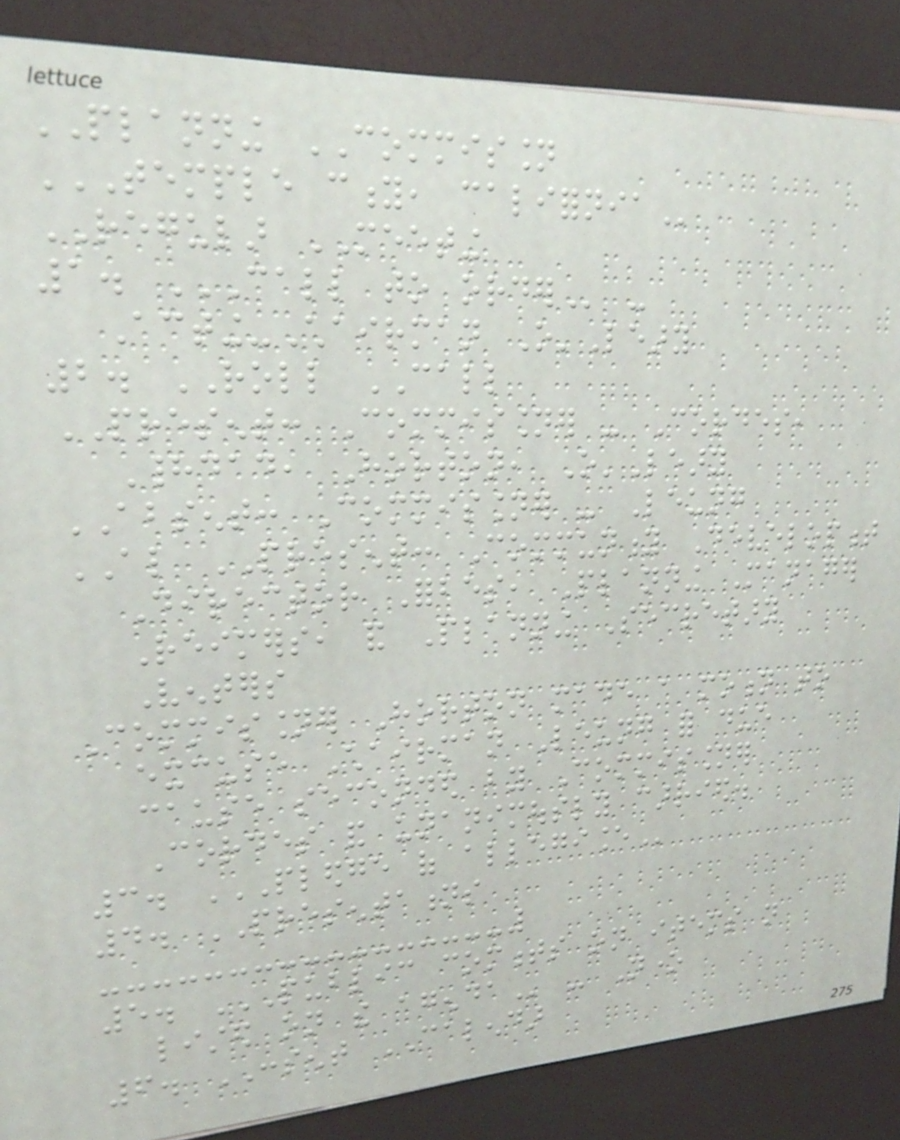PLANNING COMMISSION
TEMPLE CITY, CALIFORNIA
REGULAR MEETING
1. CALL TO ORDER -
Acting-Chairman O'Leary
2. ROLL CALL
PRESENT: Commissioner - Cordes,
Haddad, Horton, O'Leary
ABSENT: Commissioner - Leung
ALSO PRESENT: Community Development
Director Forbes, Planning Manager
Reimers, and Planning Secretary
Venters
Commissioner Horton made a motion to
excuse Chairman Leung for due
cause seconded by Commissioner
Cordes and unanimously carried.
3. PLEDGE OF ALLEGIANCE
4. PRESENTATIONS
5. PUBLIC COMMENTS ON ITEMS NOT
LISTED ON THE AGENDA - None
6. CONSENT CALENDAR
